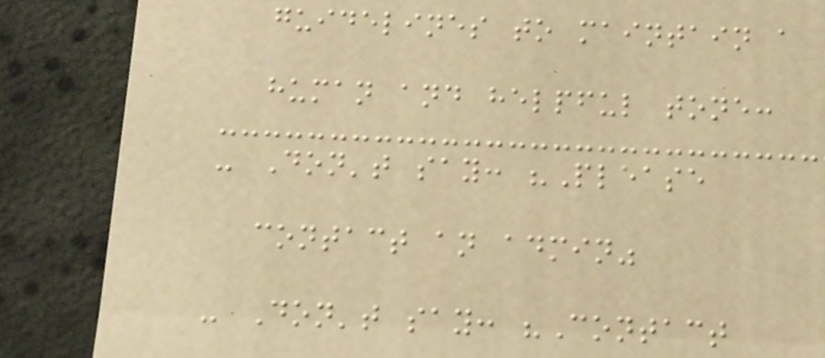guidelines to maintain a
human and helpful tone:
- Don't say: "Please
contact an admin"
- Don't say: "Contact
